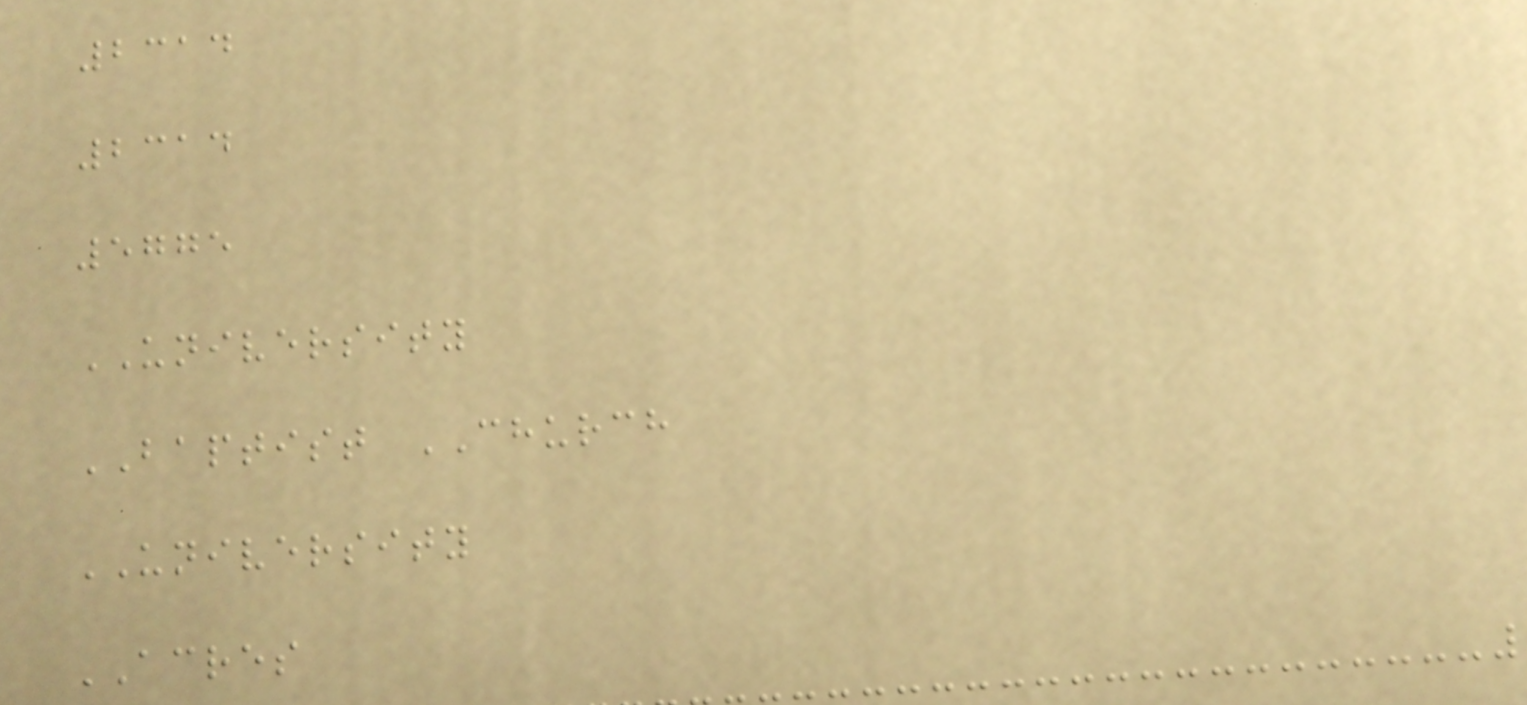2314
2314
5775
UNIVERSITY
BAPTIST CHURCH
UNIVERSITY
ACRES
